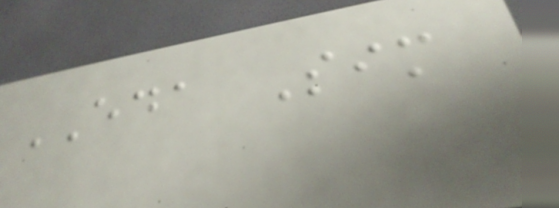EDA Sim
